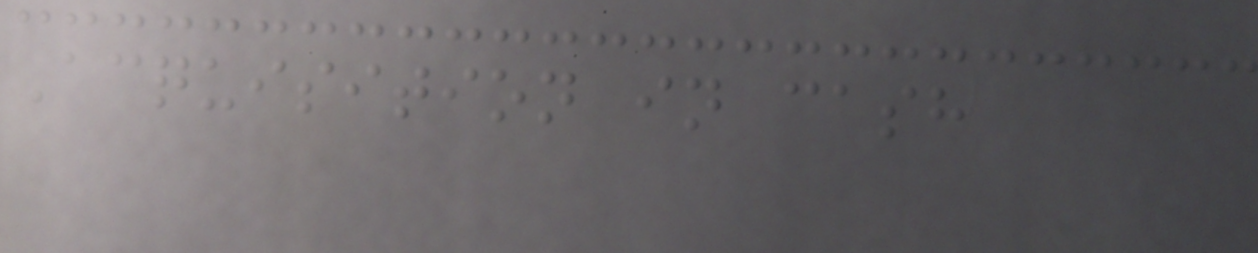Acquisition in cash
